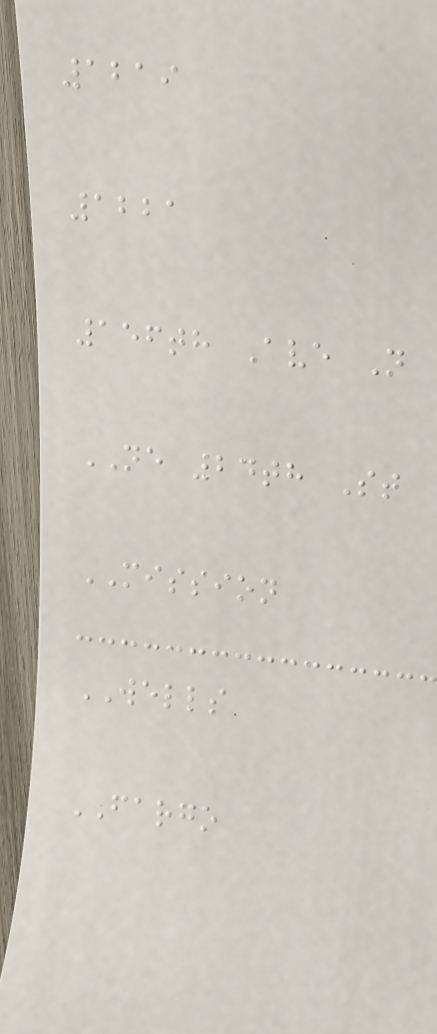1219
1221
156th Ave N
NE 24th St
MISSION
WELLS
FARGO
